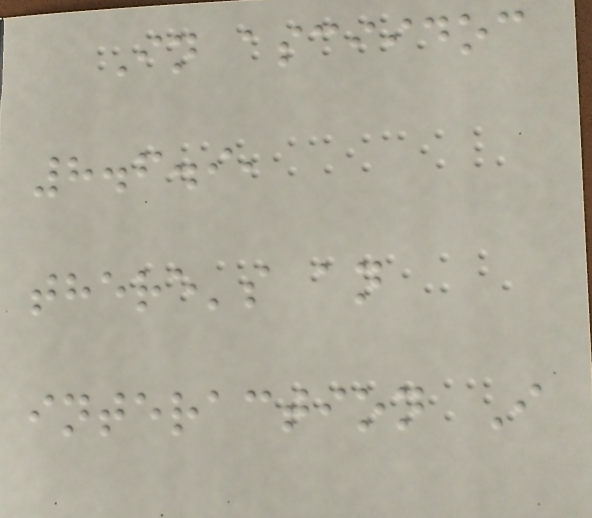In asciidoc
8.6.9,
there's an
interaction I
